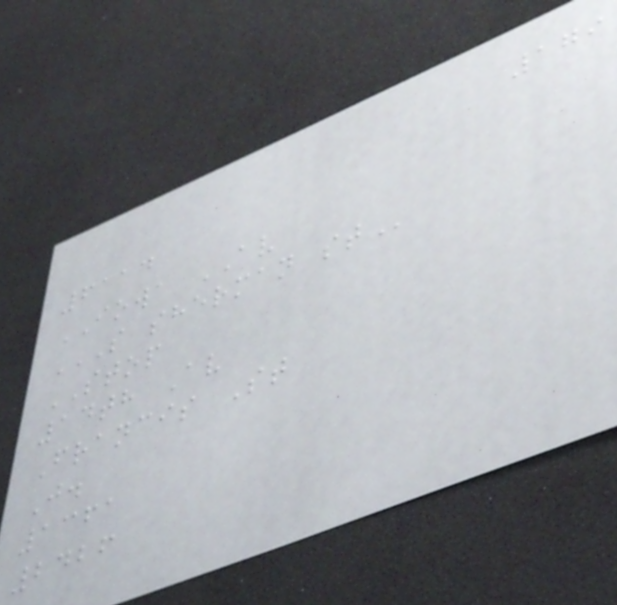179
6114
IOWA AV
S SHERMAN ST
STOP
14th Av
Francis St
J.
1361
2426
